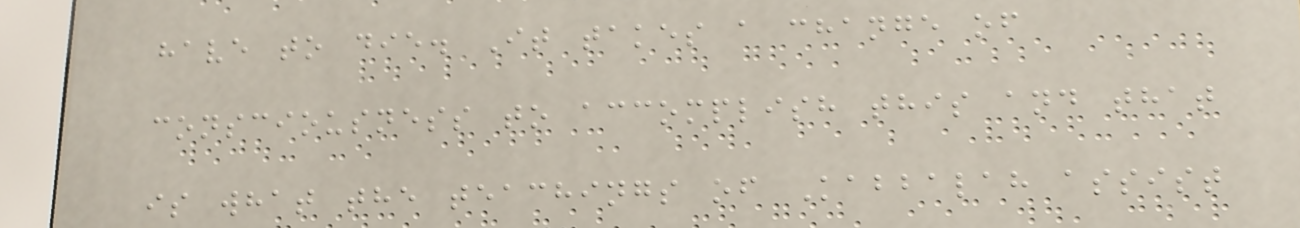have to die. It takes a change of
consciousness to accomplish this and that
is what the teachings of Kabbalah assist
